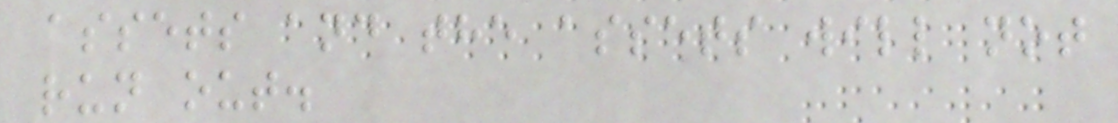assets and the assets will not
run out.
